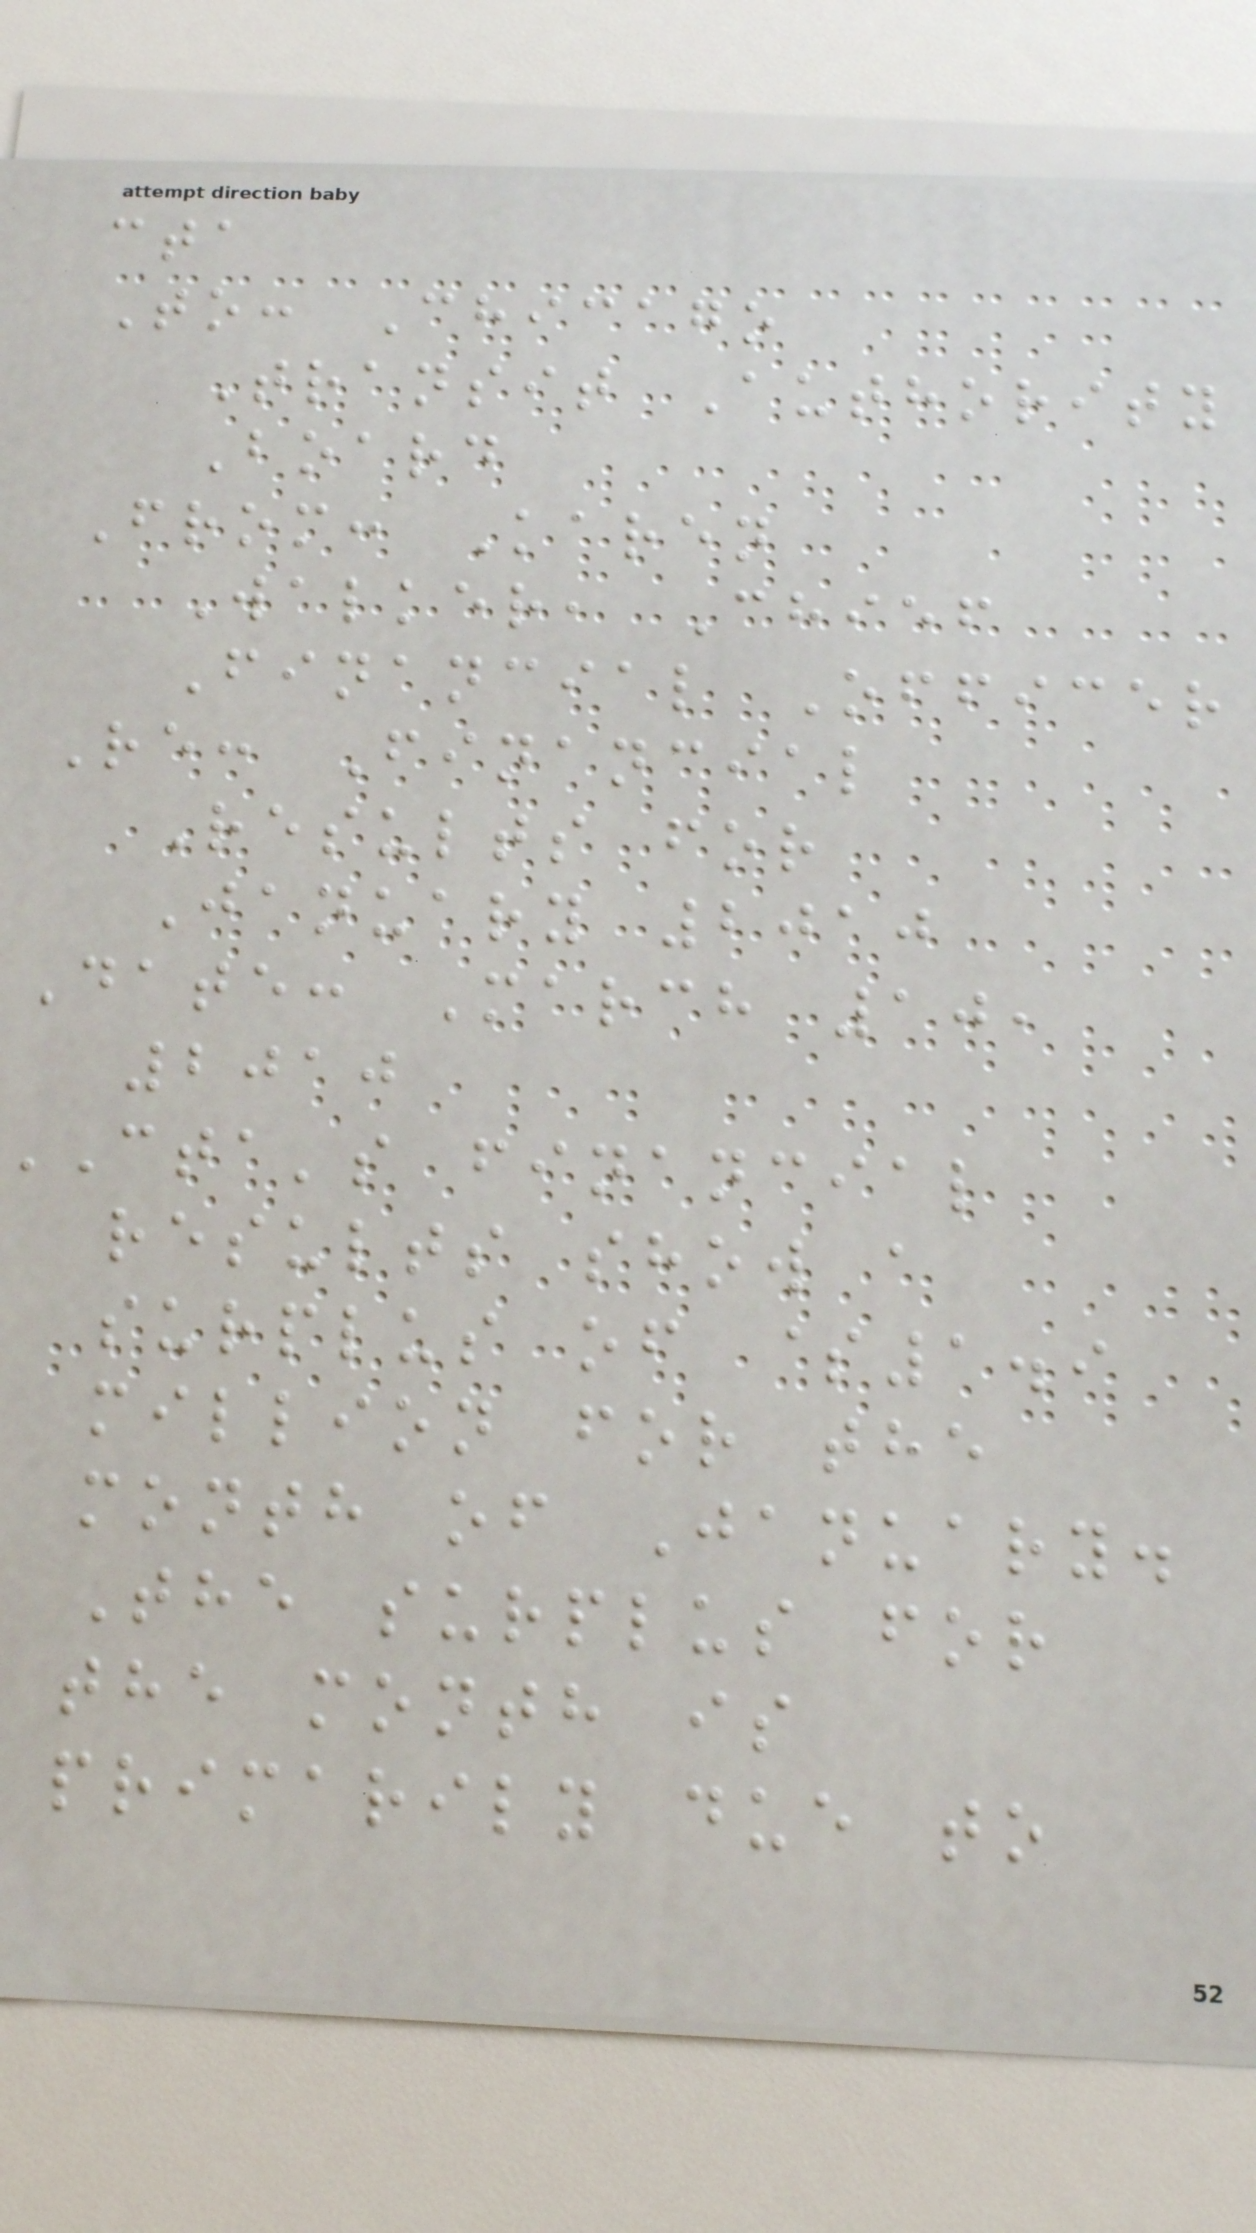cta
To: Chicago
Transit Authority
Board
From: Karen
Walker, Chief
Financial Officer
Re: Financial
Results for
January 2010
Date: March 10,
2010
cta's financial
results show a
surplus of $1.9
million for the
month of January.
The surplus for
the month is
primarily due to
